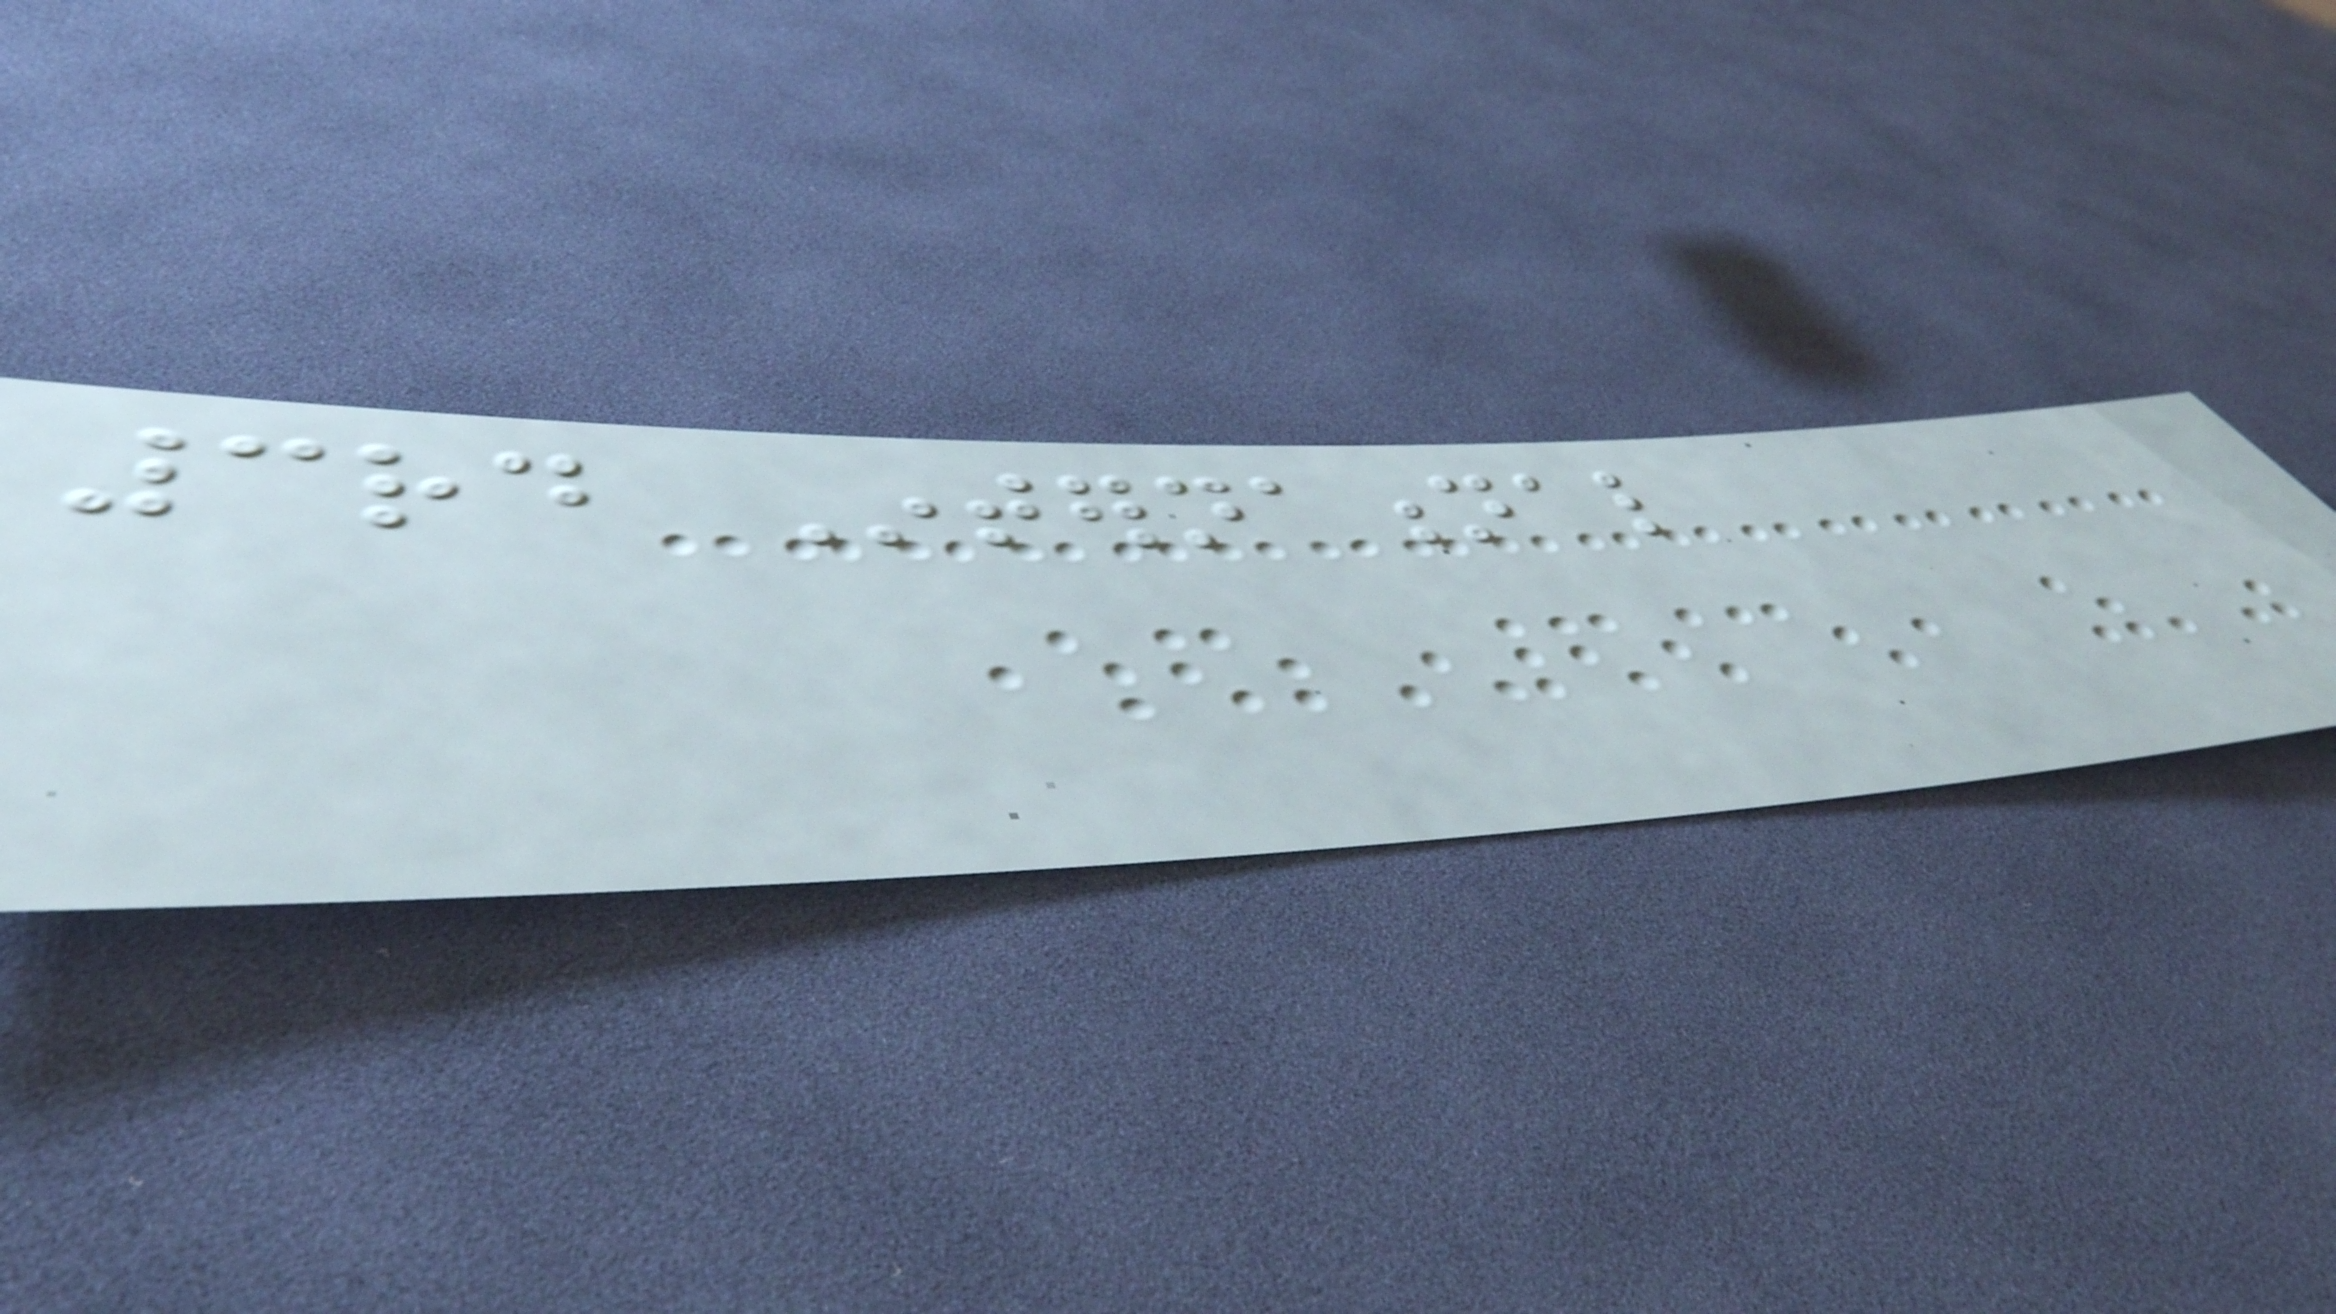3rd International
